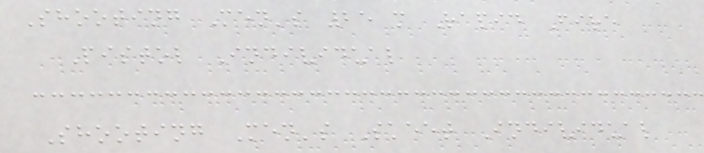Shooting Men's 25 m Rapid Fire
Pistol Individual
Shooting Men's Skeet Individual
